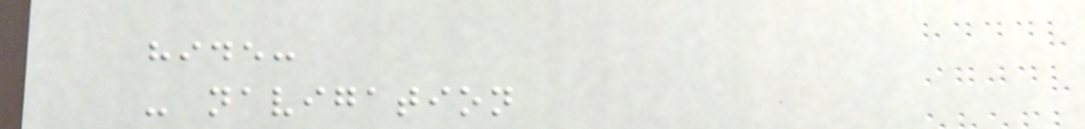hide:
- navigation
